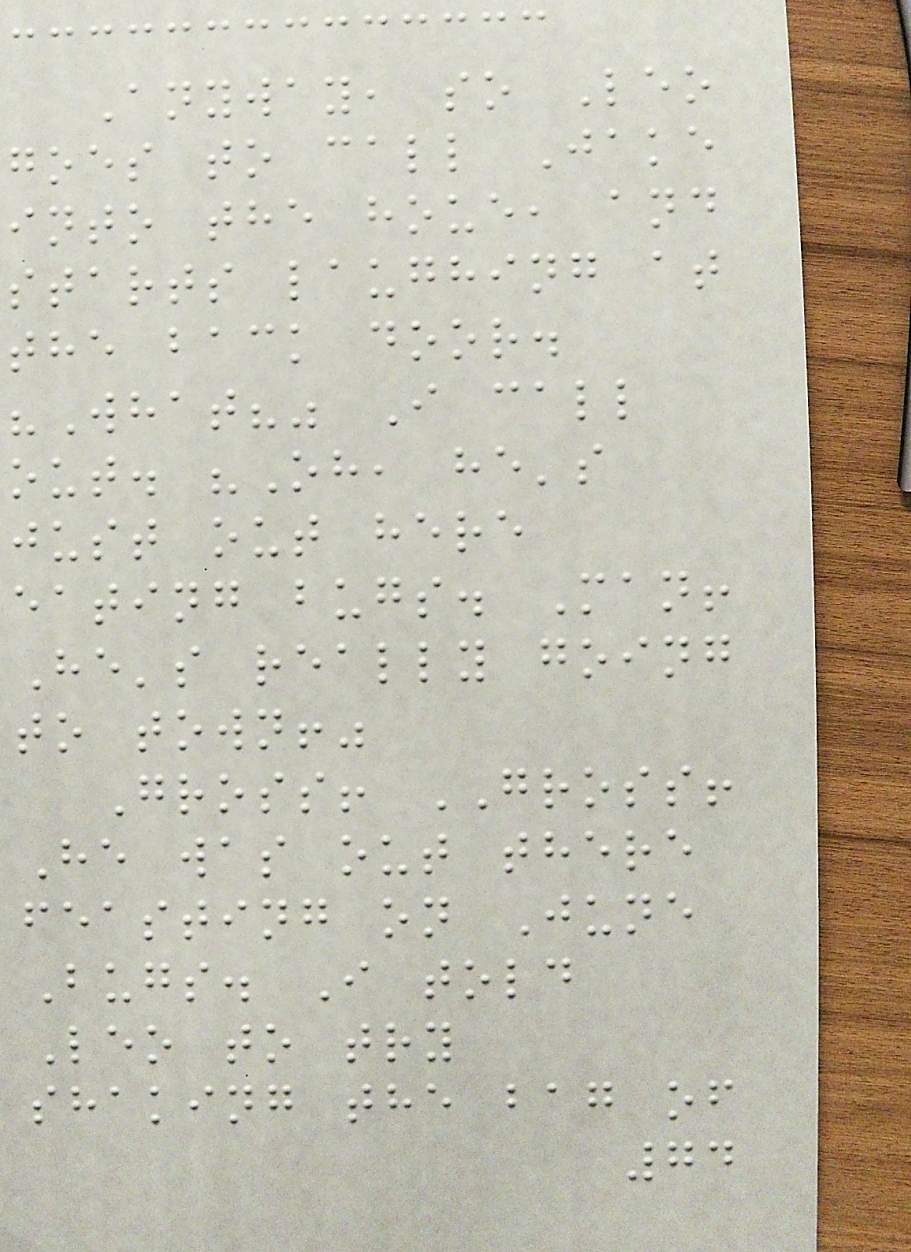Anyway, so Leo
goes to call Jake
into the houe, and
starts laughing at
the back door.
"What?" I call
out. "Oh, he's
just out here
eating bugs. Man!
He's really going
to town!"
Gross! GROSS!
He was out there
feasting on June
Bugs. I told
Leo to try
shaking the bag of
74
